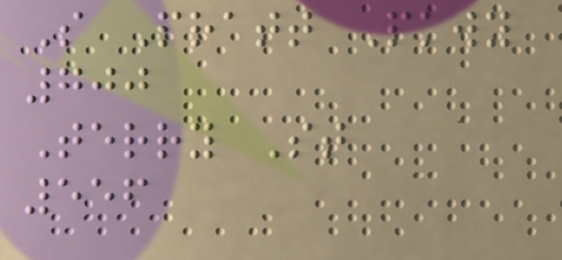S Pratt Pkwy
700
Terry St
556
